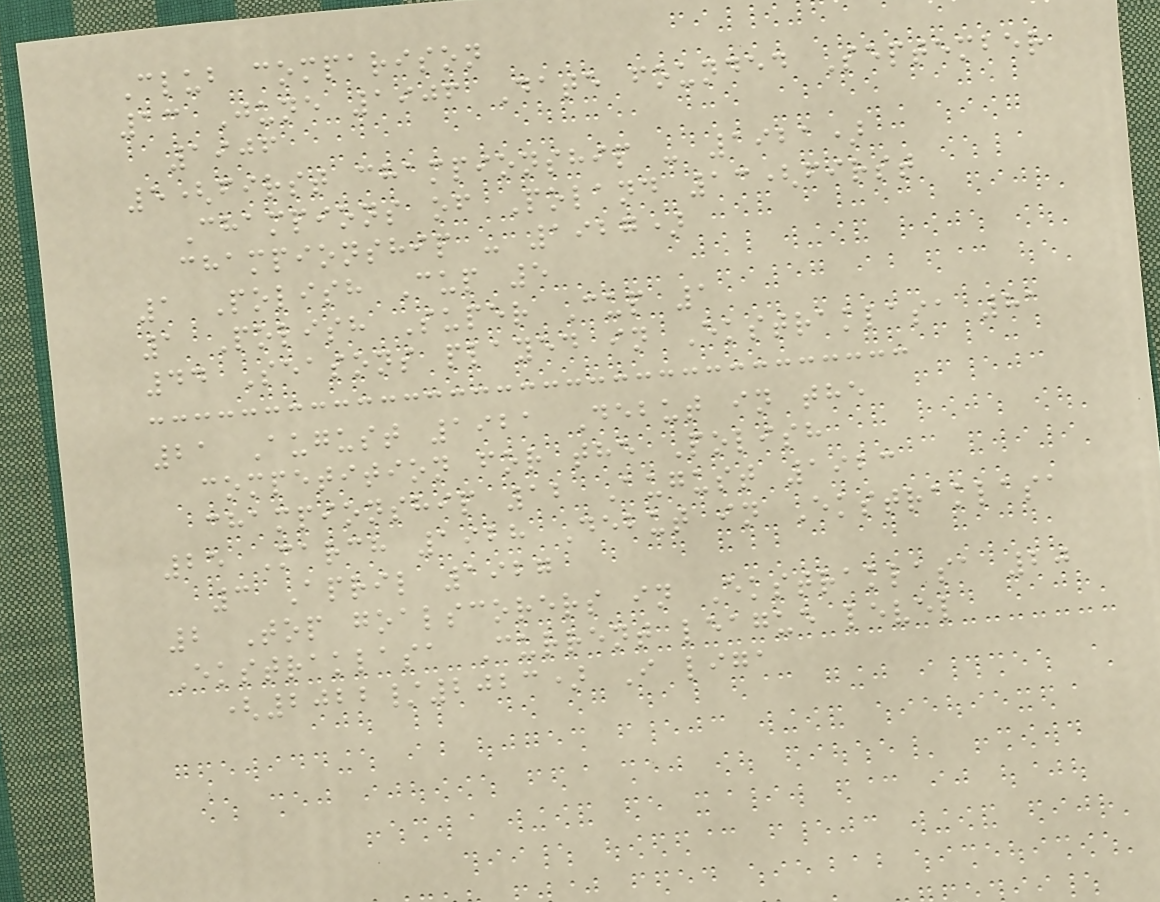Club comparison
13 June 1906 Date founded September
1906
5(first championship - 1921)
Champions of Poland 13(first
championship - 1927)
1 Polish Cup 5
1 Polish Super Cup 1
44 Seasons played in Ekstraklasa 81
21 August 1921 Debut in the
competition for the Polish
championship 12 August 1923
25 March 1928 Debut in Ekstraklasa
3 April 1927
2 Top goalscorers in Ekstraklasa 20
Ekstraklasa Current league level
(2022/2023) I liga
